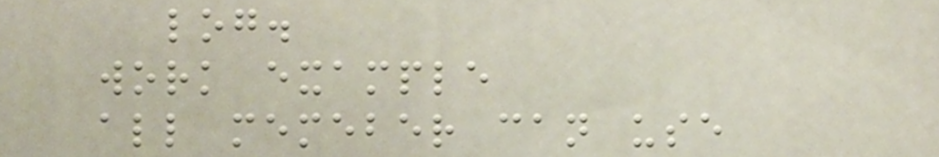log.
work example
all memeber can use
